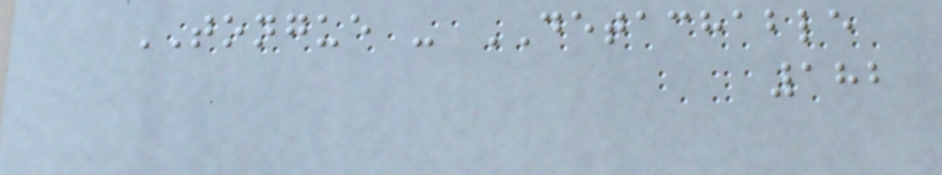TONGUE - DETACHABLE
182
